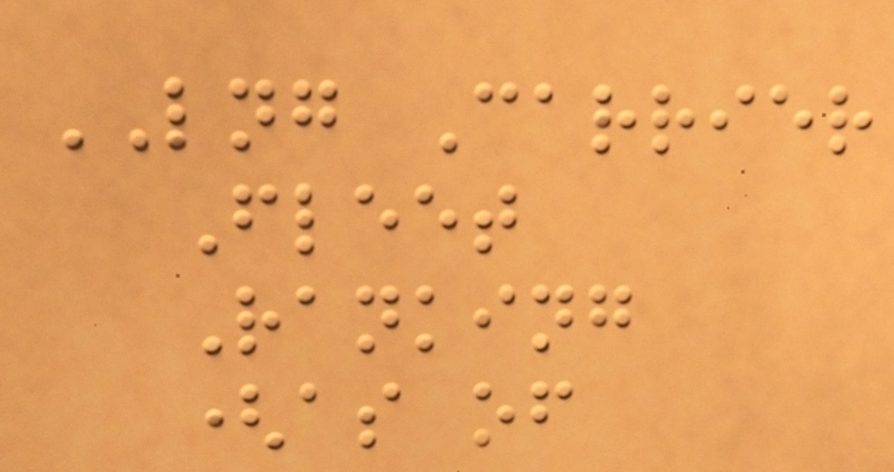LNG Carrier
Fleet
Ranking
(as of
